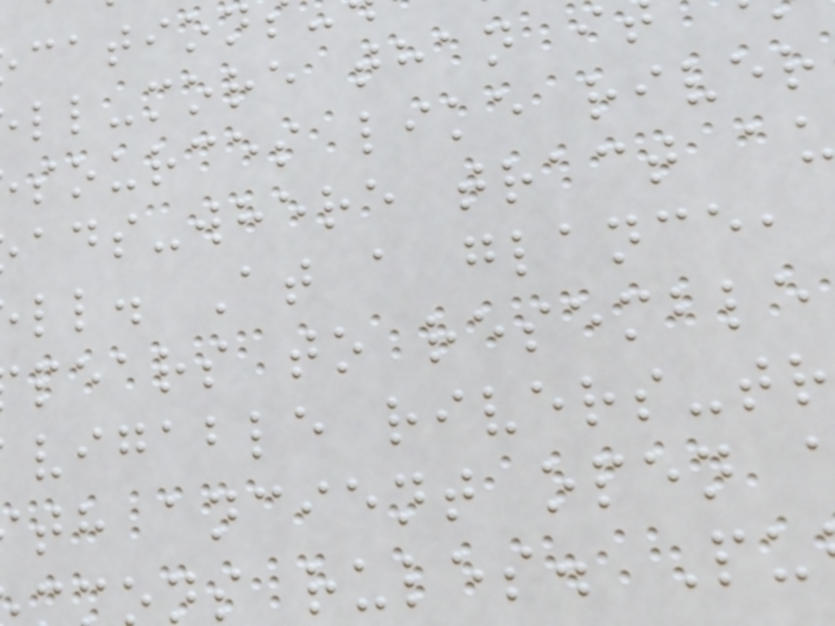ll-more than i
sources like river
ads-where tract a
ll. At a glance,
pears to resemble
vigable rivers-tr
th ancient open
ns rules. Pu
